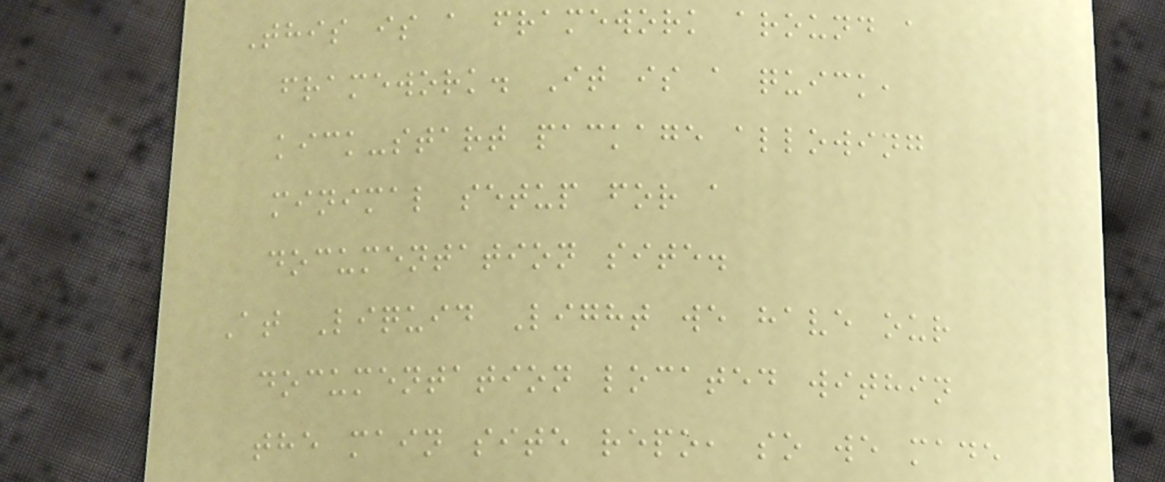This is a framework around a
framework. It is a quick,
kick-start package allowing
minimal setup for a
documentation site.
At Liquid Light we have our
documentation located within
the main site repo, so we made
